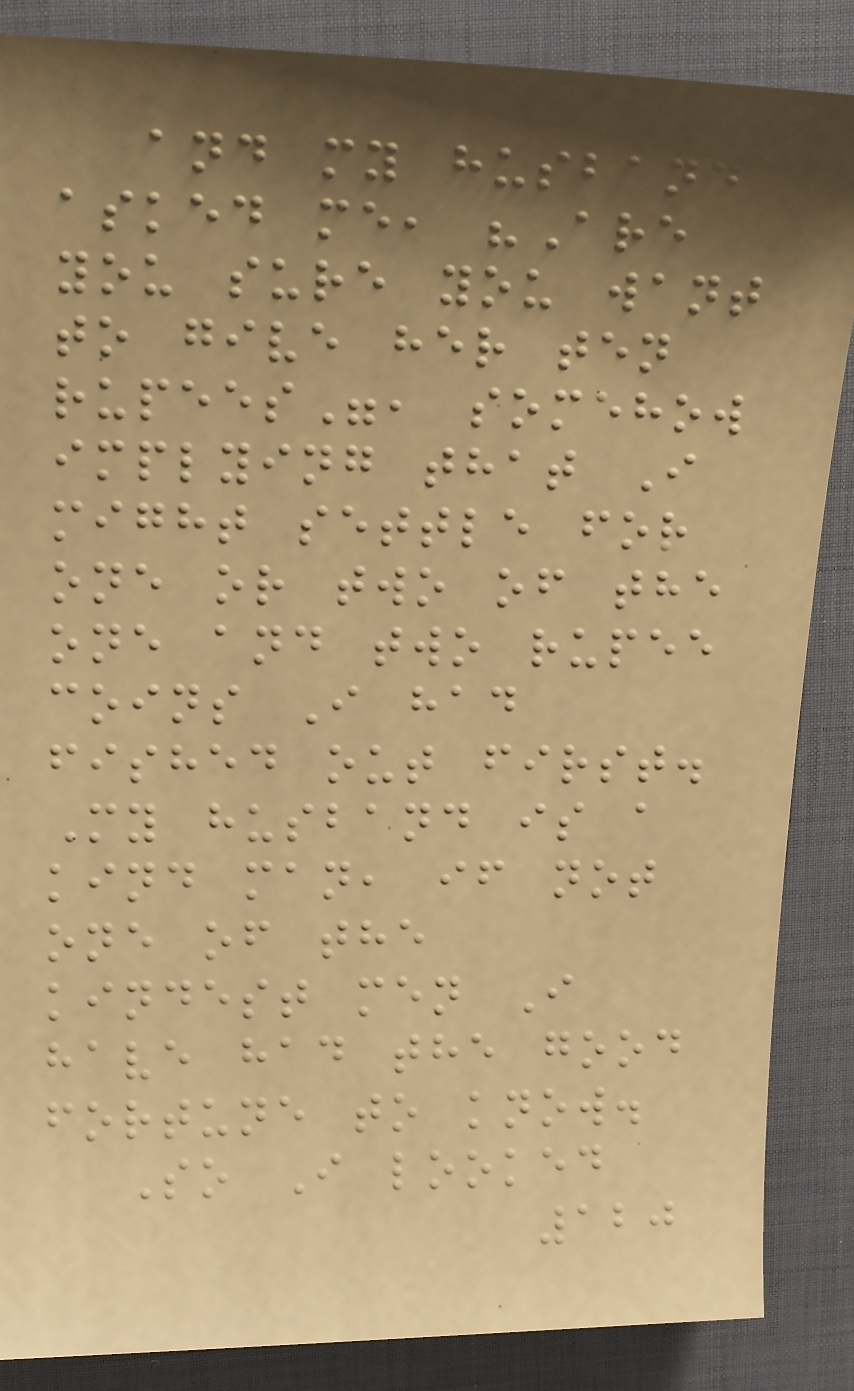and my husband
asked me, "Are
you sure you want
to give her ten
rupees", somehow
implying that I
might settle for
one or two of the
one and two rupee
coins I had
fished out first.
My husband is a
kind man, if not
one of the
kindest men I
have had the good
fortune to know.
So I looked
120
